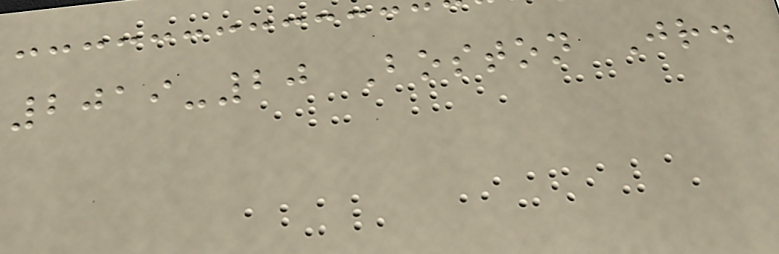2019-20 Boston Jr.
